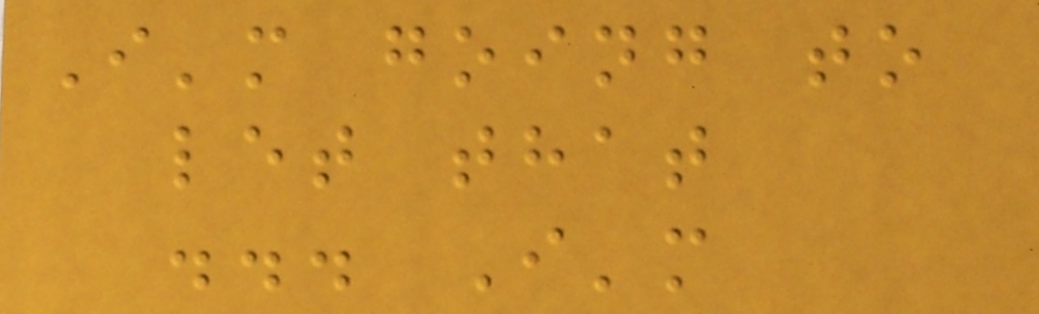I'm going to
let that
... I'm
